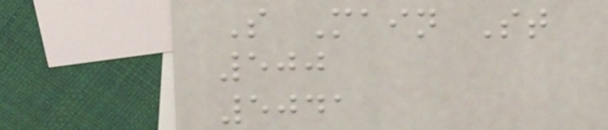S Main St
500
5041
